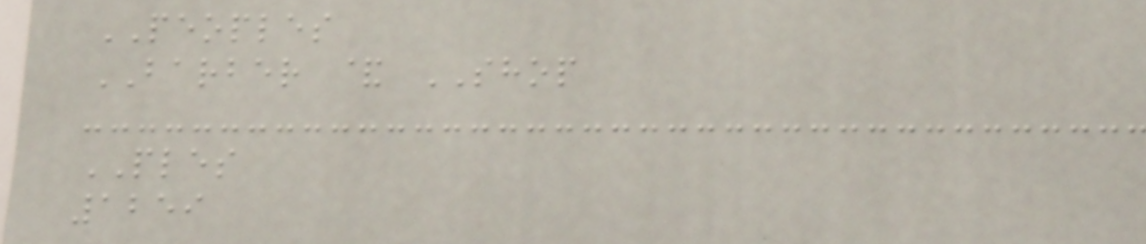PEOPLES
BARBER & SHOP
PLES
1259
